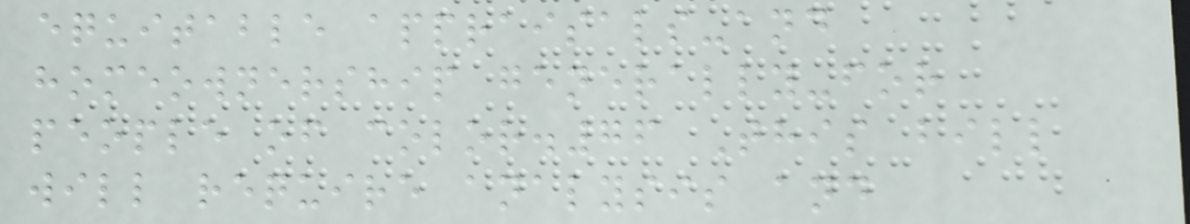equitable appraisals-and
homeownership generally-for
people of color.76 This bill
will require analysis and
